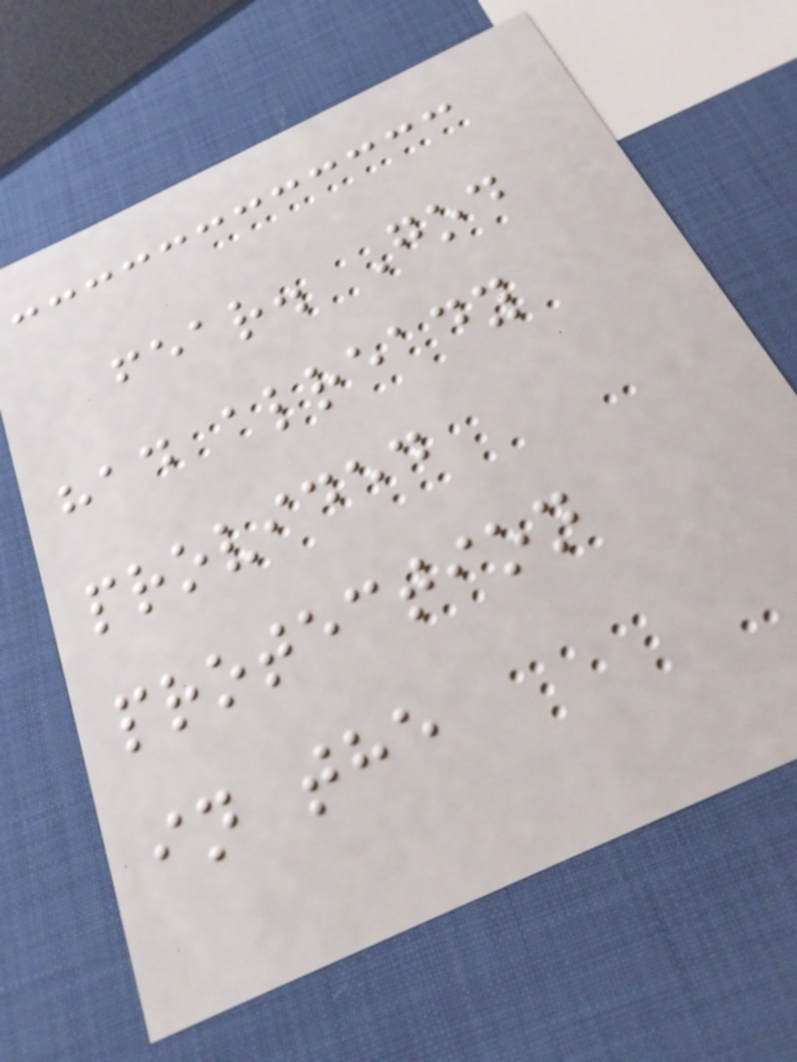fear. God
had already
provided
protection
in the
